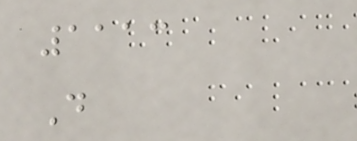1113
D
